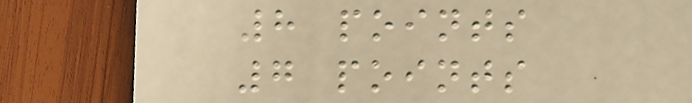8 points
7 points
